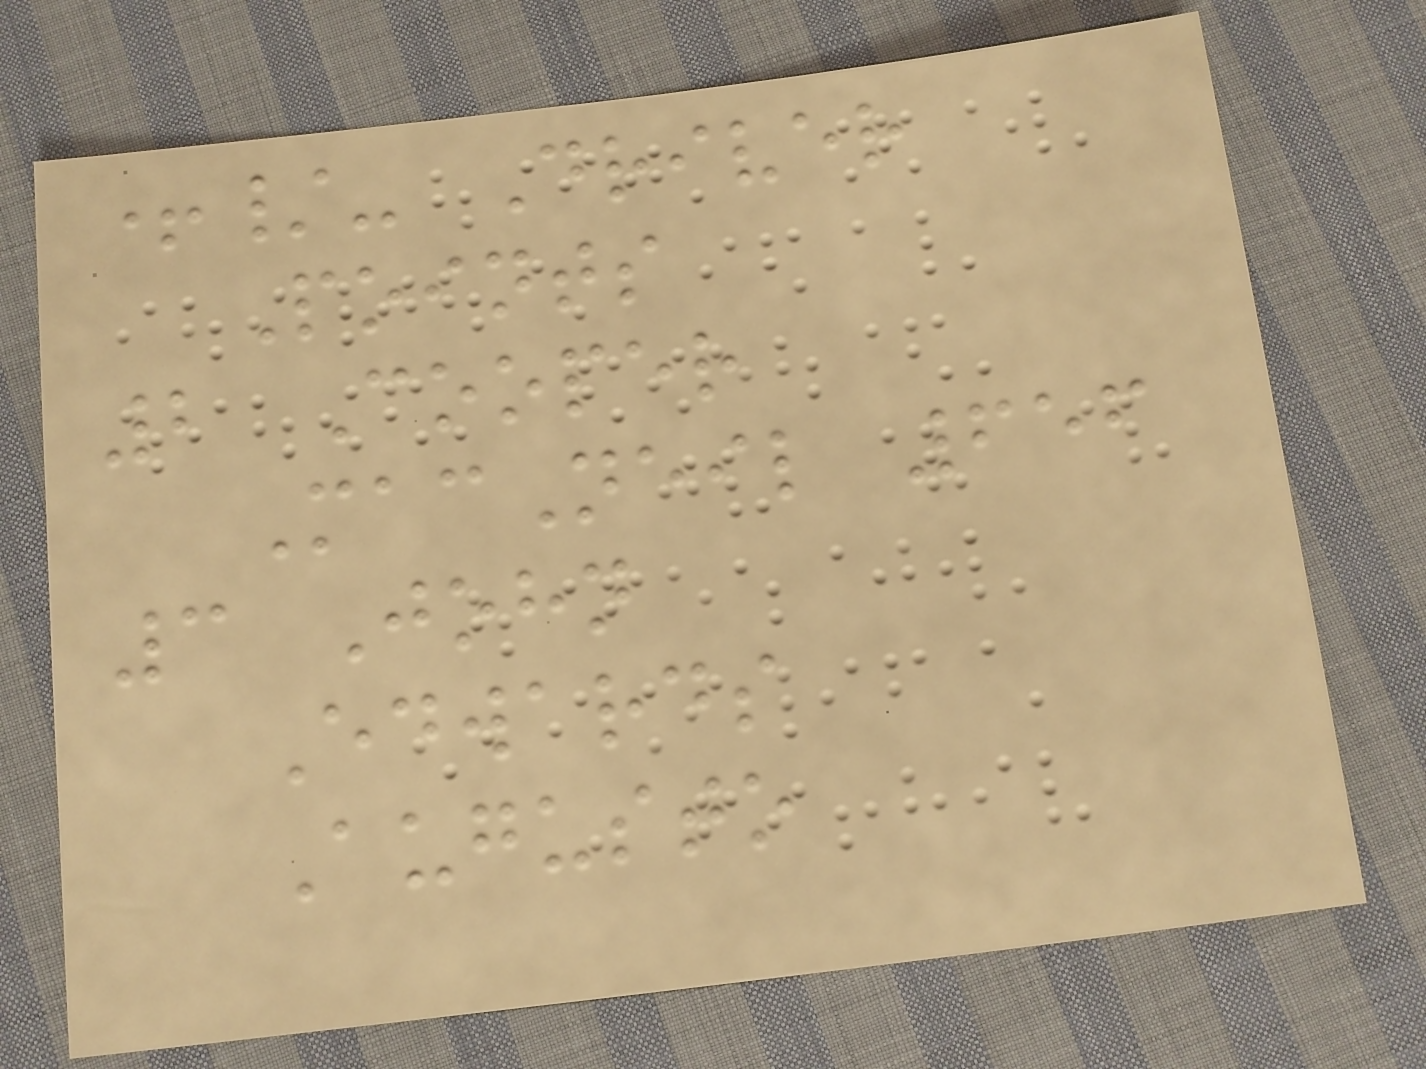+/- Driver
Points
2 Cooper
MacNeil 656
3 John
Edwards
Augusto
